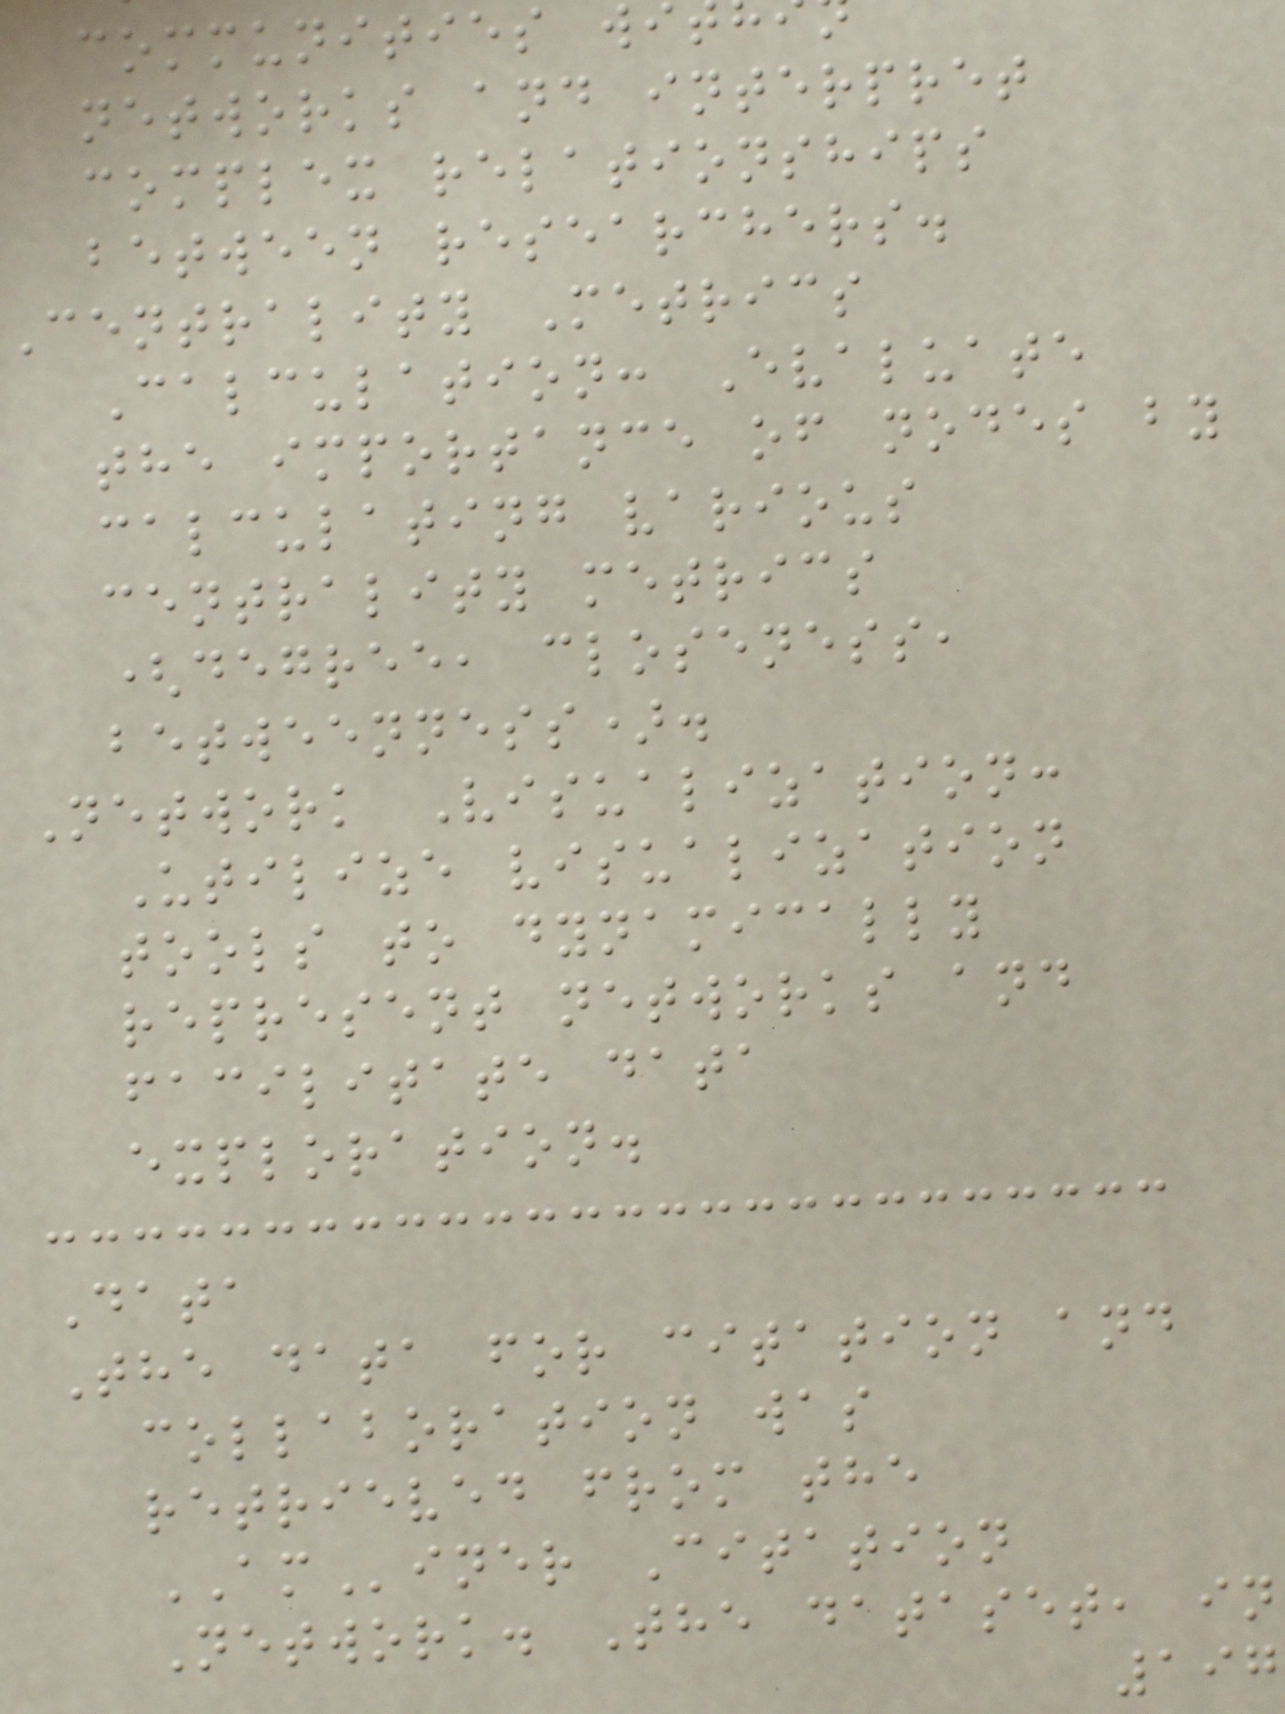communities wi
networks and interpret
complex relationships
between researchers.
Centrality Metrics
Calculation: Evaluate
the importance of nodes by
calculating various
centrality metrics
(degree, closeness,
betweenness).
Network Visualization:
Utilize visualization
tools to dynamically
represent networks and
facilitate data
exploration.
Data
The data for citation and
collaboration was
retrieved from the
AMiner Citation
Network. The dataset, in
197
